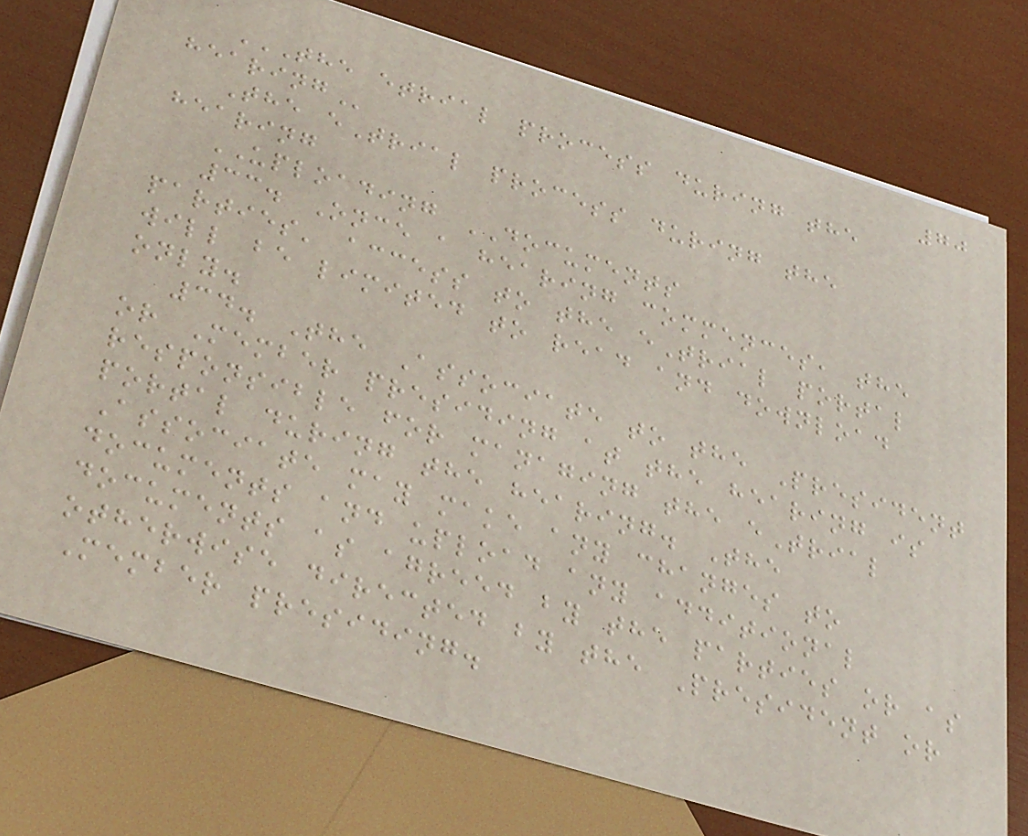70
THE ETRIAL PROCESS DURING THE
HEARING
The eTrial process during the
hearing
UPLOADING DOCUMENTS
33. Once a hearing commences, the
parties' access to the eTrial portal
will be limited to read and download
only.
34. The Associate to the President
or Member presiding at the hearing is
responsible for managing the eTrial
portal during the hearing. The
Associate may make any changes to
documents and upload any additional
documents as agreed by the parties or as
otherwise directed by the President or
Member presiding.
